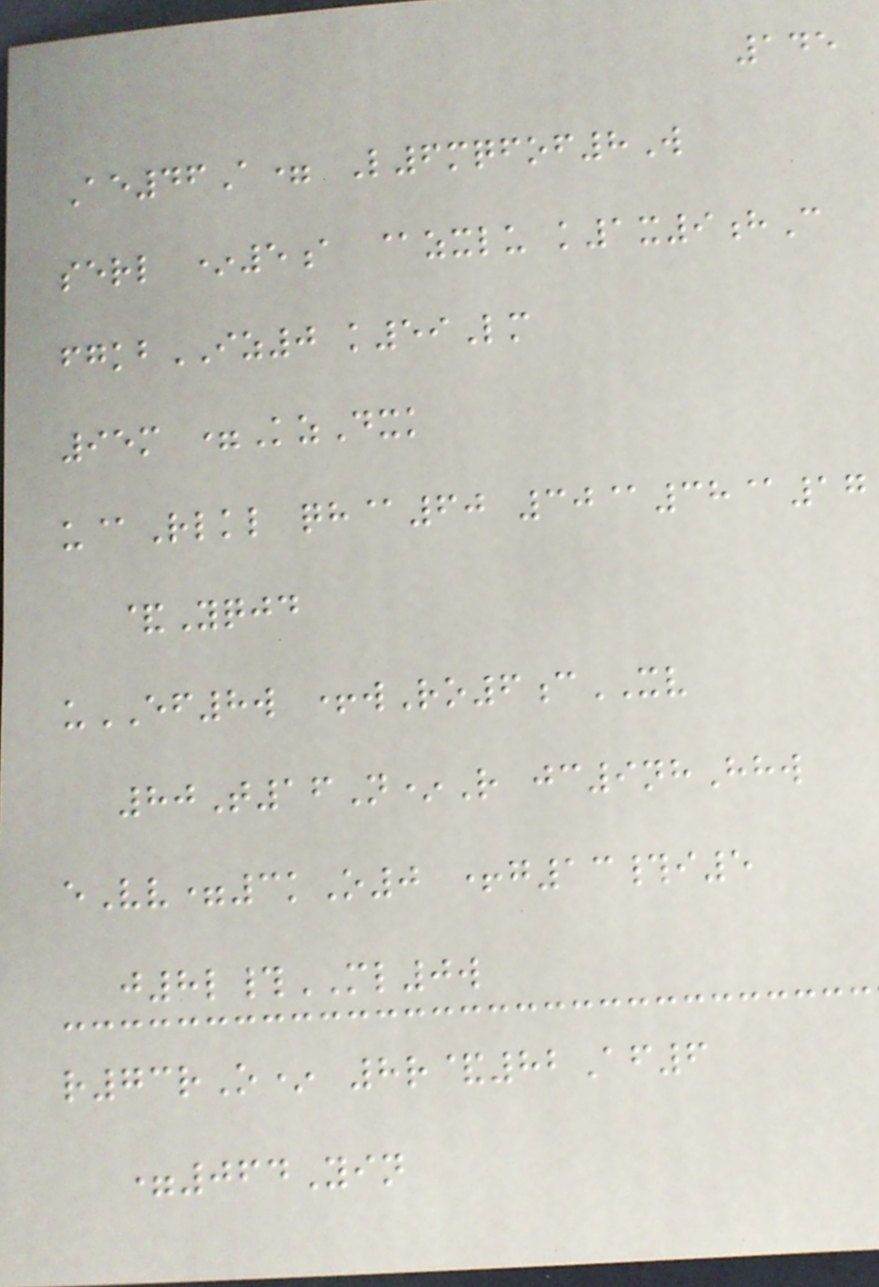145
Ae46A= L6mqfof8W
serl *5a @zxlu k1x9hC
fgkbIZ0 k59Lm
95m =KzDxk
u@Rlkl qh@60 30@38@17
&Yqjd
uEF8w +wRo6cXV
80T16N*R jc9nhHhw
eVv=3kO0 +g13#i5
j8l#ML0w
r73rO* 8r&82Af6
=064Yin
